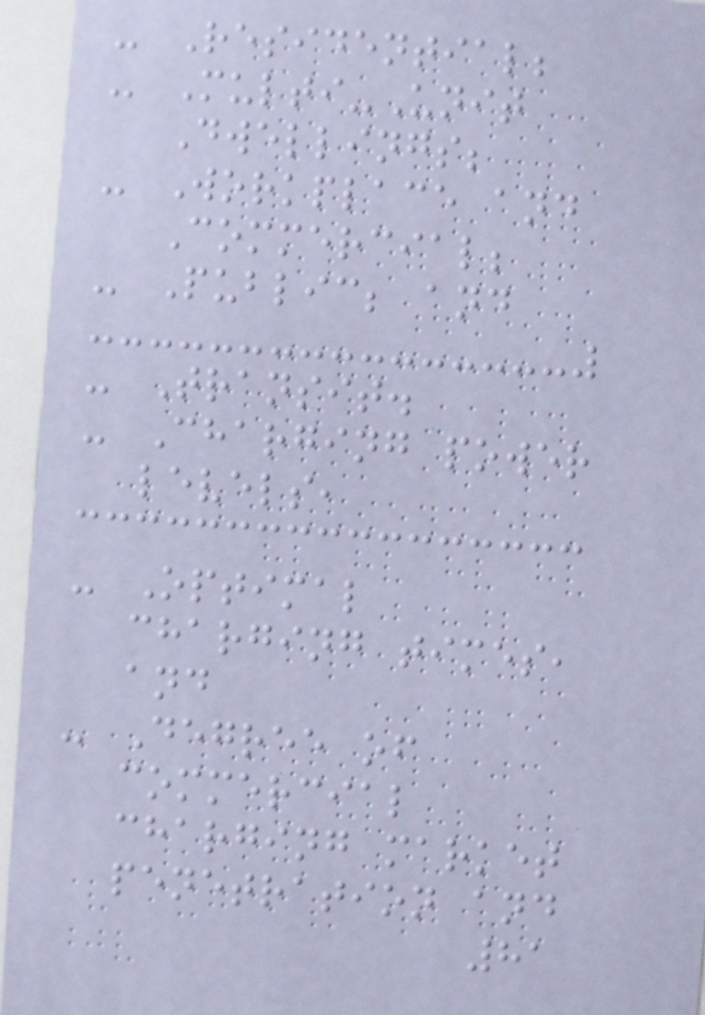- Residential;
- Multi-Unit
Dwellings;
- Workplace and
Commercial;
- Public; and
- Transit.
- Charging power
levels,
- Optimal
charging times,
and
- Degree of
commercial
charging market
penetration and
81
